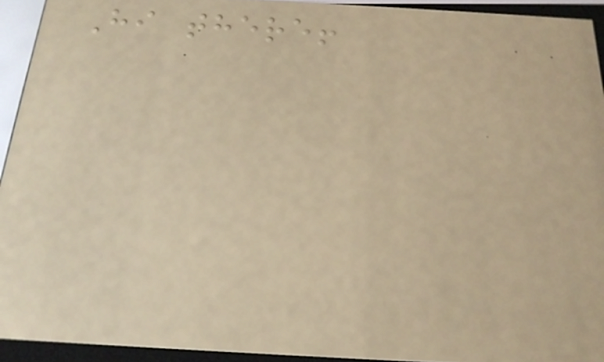Hi there!
